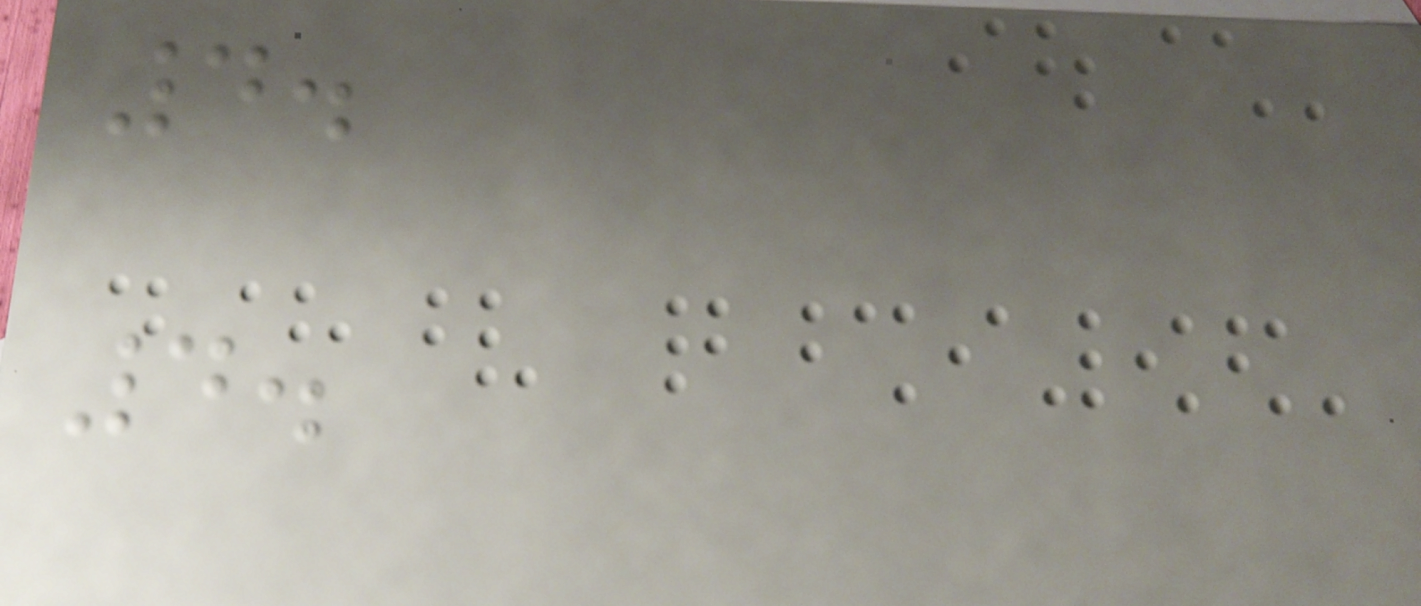4.
4.
